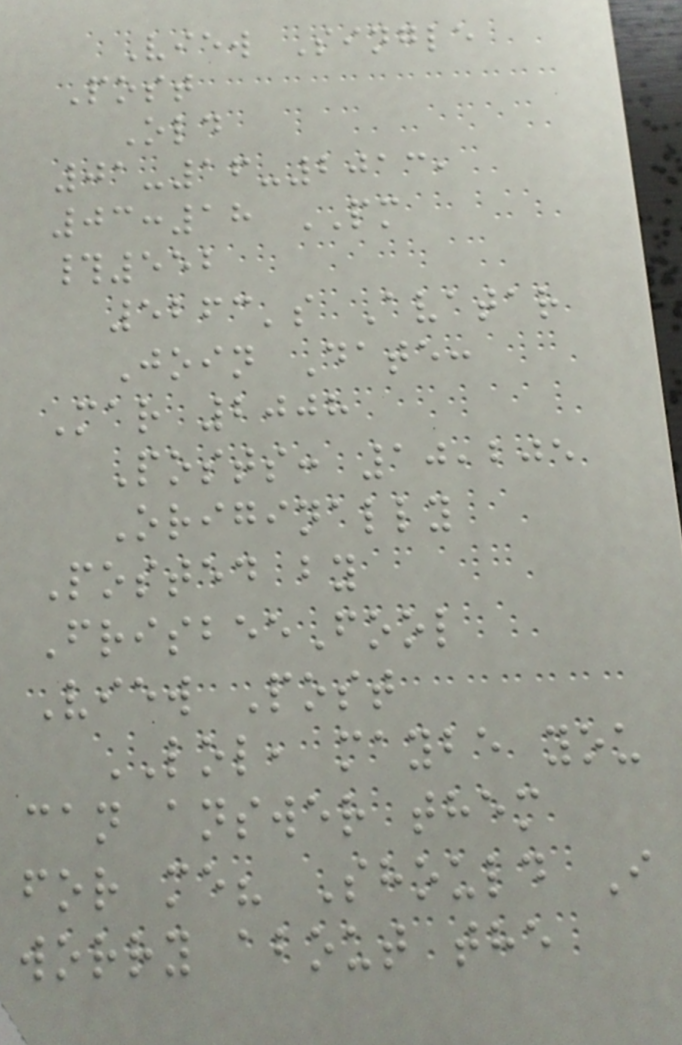View Single
Post
Old
01-16-2013,
03:18 PM
#552
5263's Avatar
Join Date:
Mar 2008
Posts: 10,205
Originally
Posted by
FrisbeeFool
View Post
LOL, maybe you
can answer them
for me? Should I
worry about the
